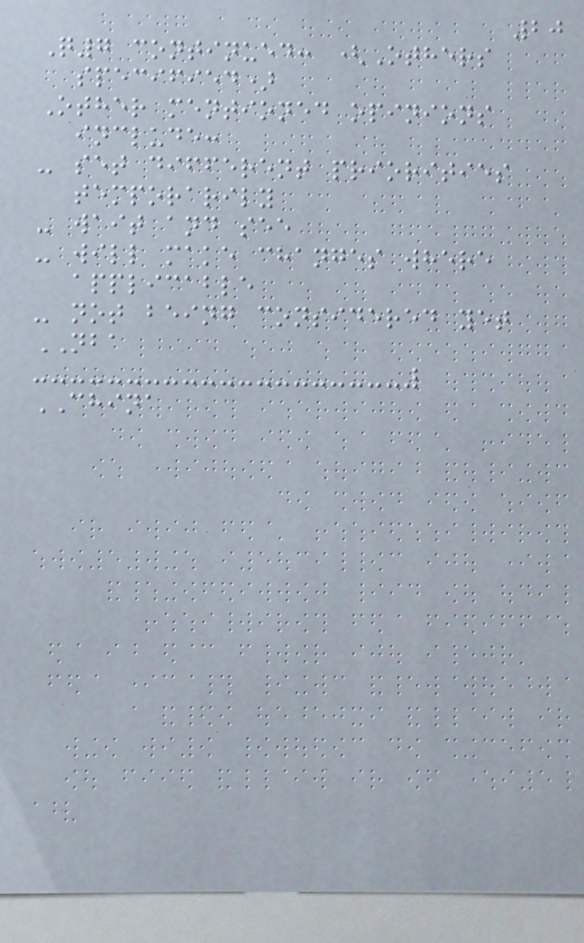20
Q7 continued: (Others
specified)
Other mentioned opinions
include:
- set different priorities
temporarily
- wait and see
- will make changes where
applicable
- not being considered yet
NBA
CHINA
